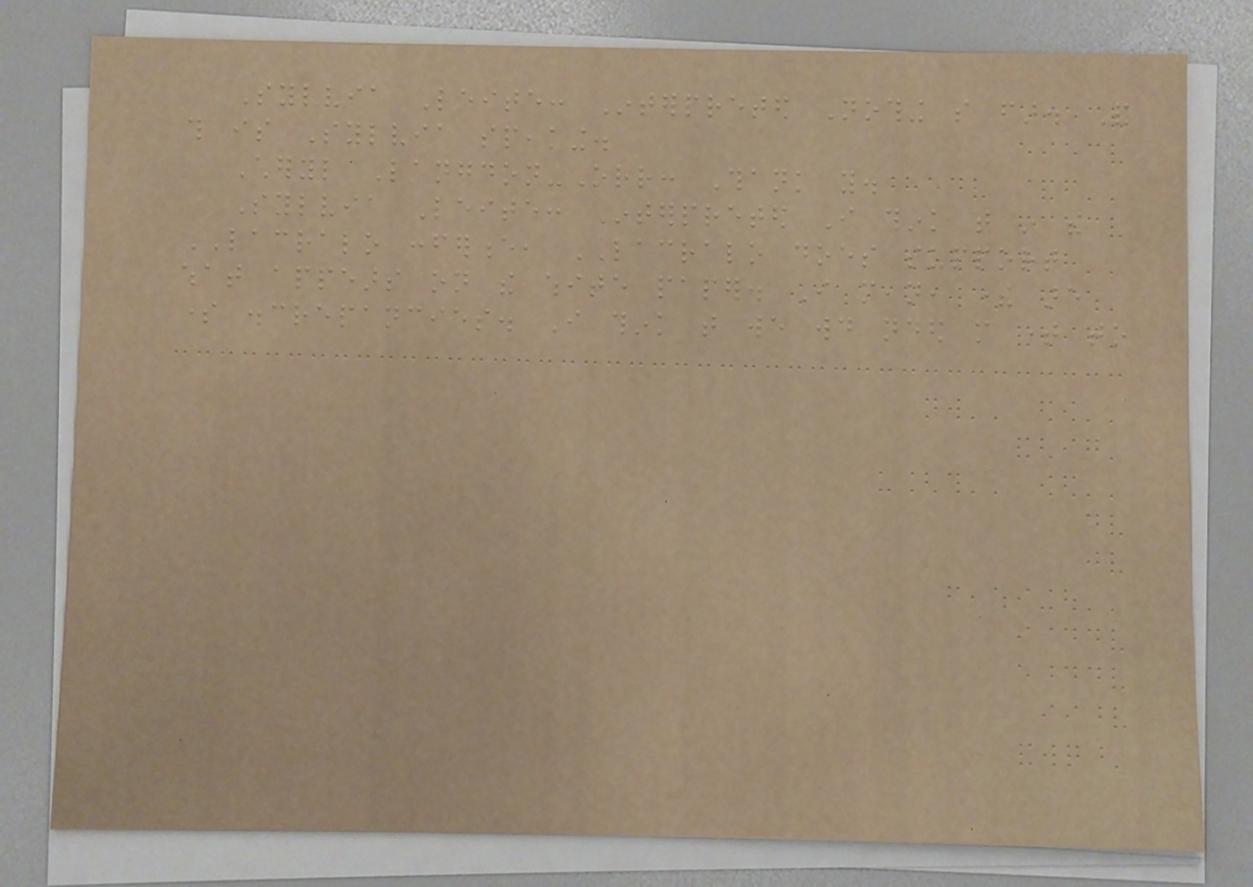Sylvia Leite: Interpreted Nothing so far. And
this is Sylvia speaking.
Cheryl Langdon-Orr: Thank you.
Sylvia Leite: Interpreted I think that in the
LACRALO conference, LACRALO does support
what appears on the white paper. I mean, there are
some discrepancies. I think that we would need more time to
